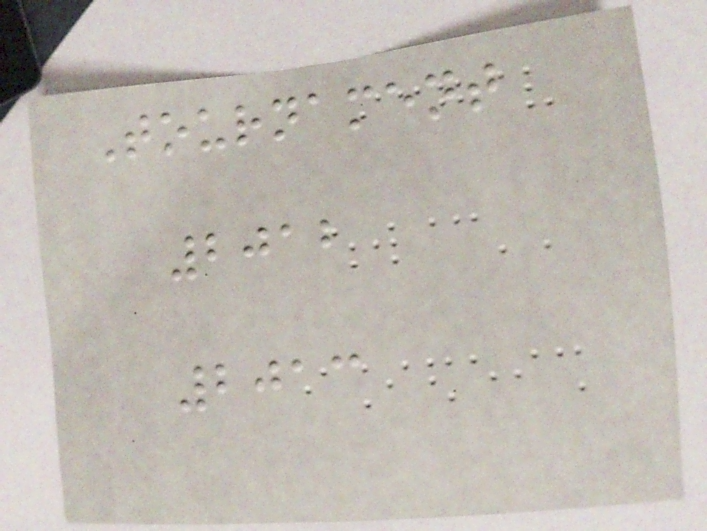Tournament
2012
2013
